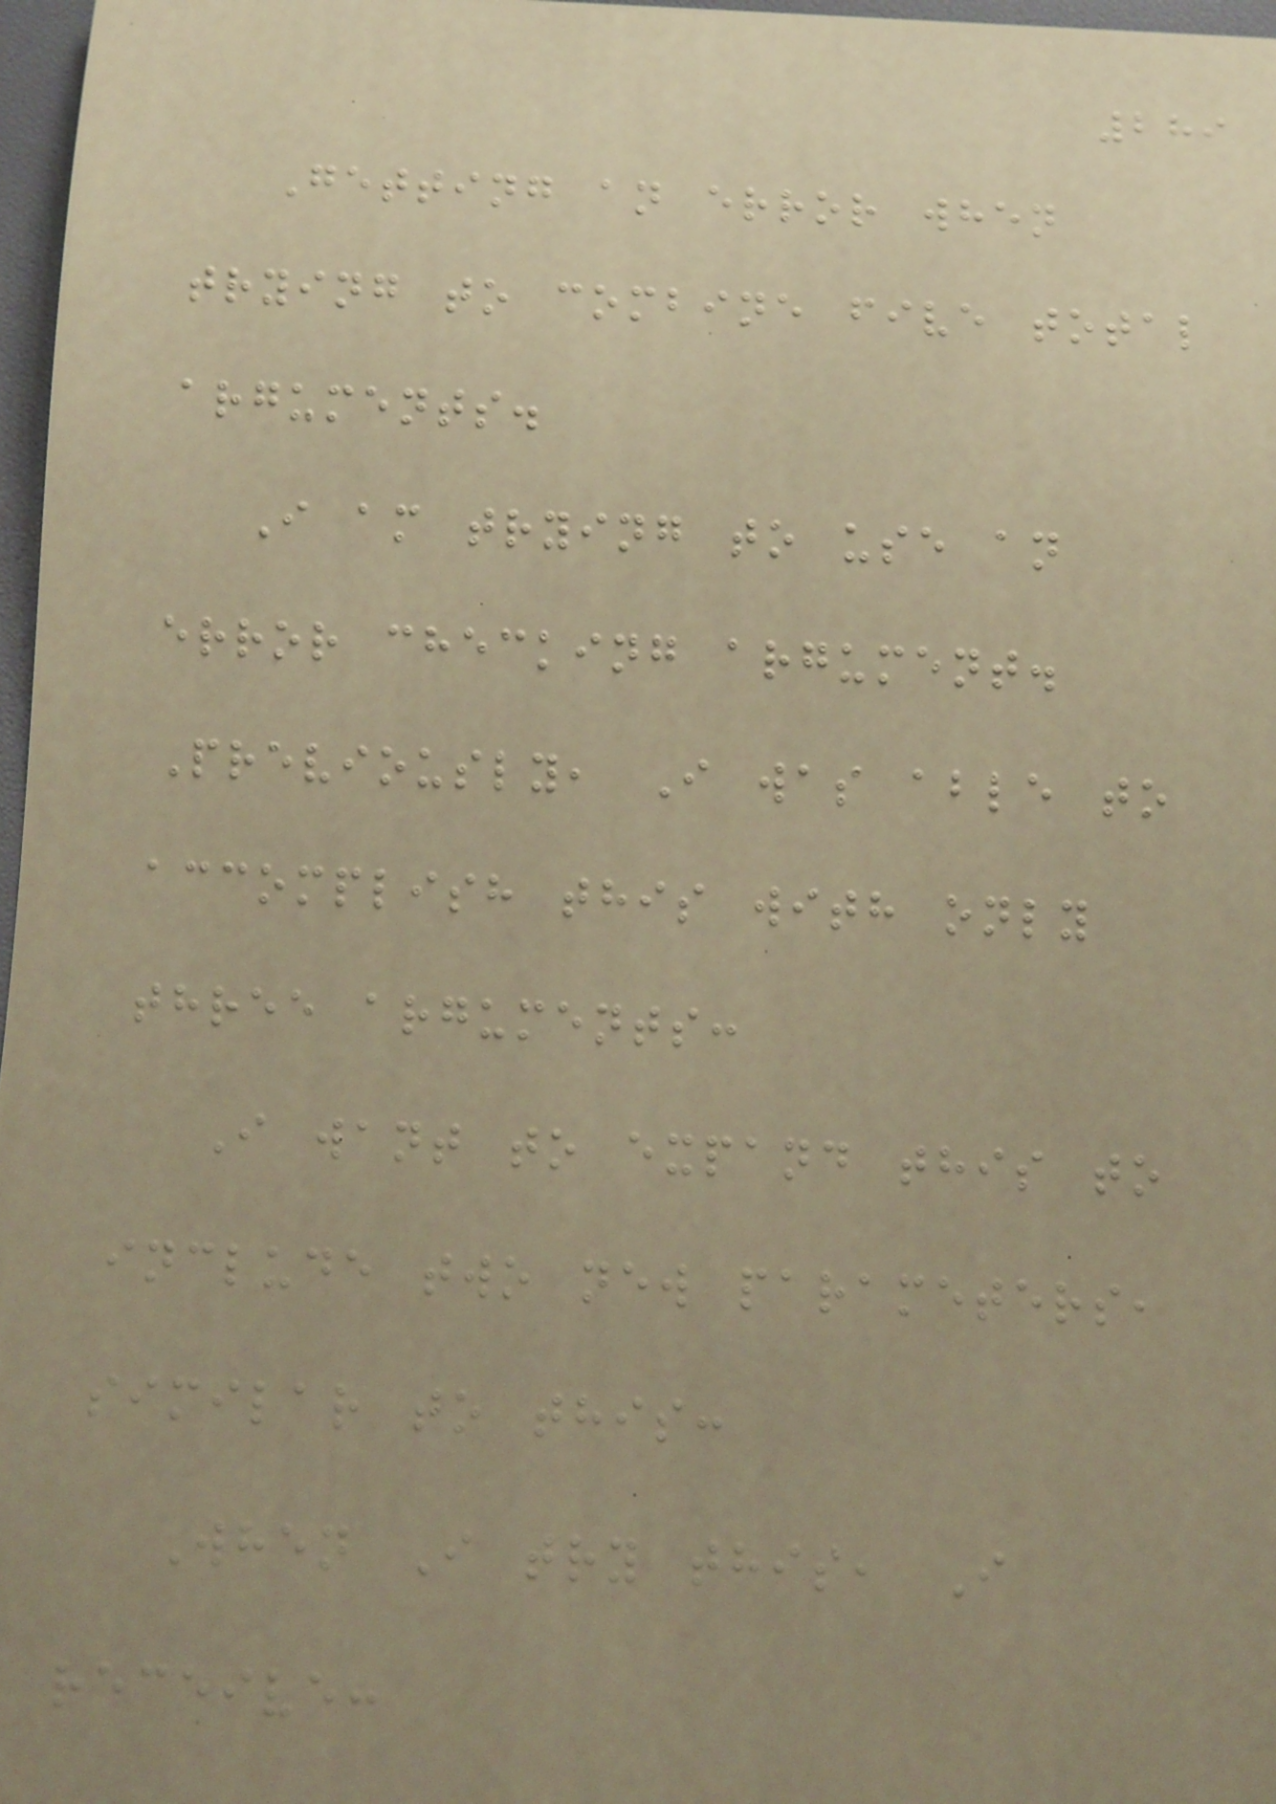289
Getting an error when
trying to combine five total
arguments.
I am trying to use an
error checking argument.
Previously, I was able to
accomplish this with only
three arguments:
I want to expand this to
include two new parameters,
similar to this:
When I try this, I
receive:
